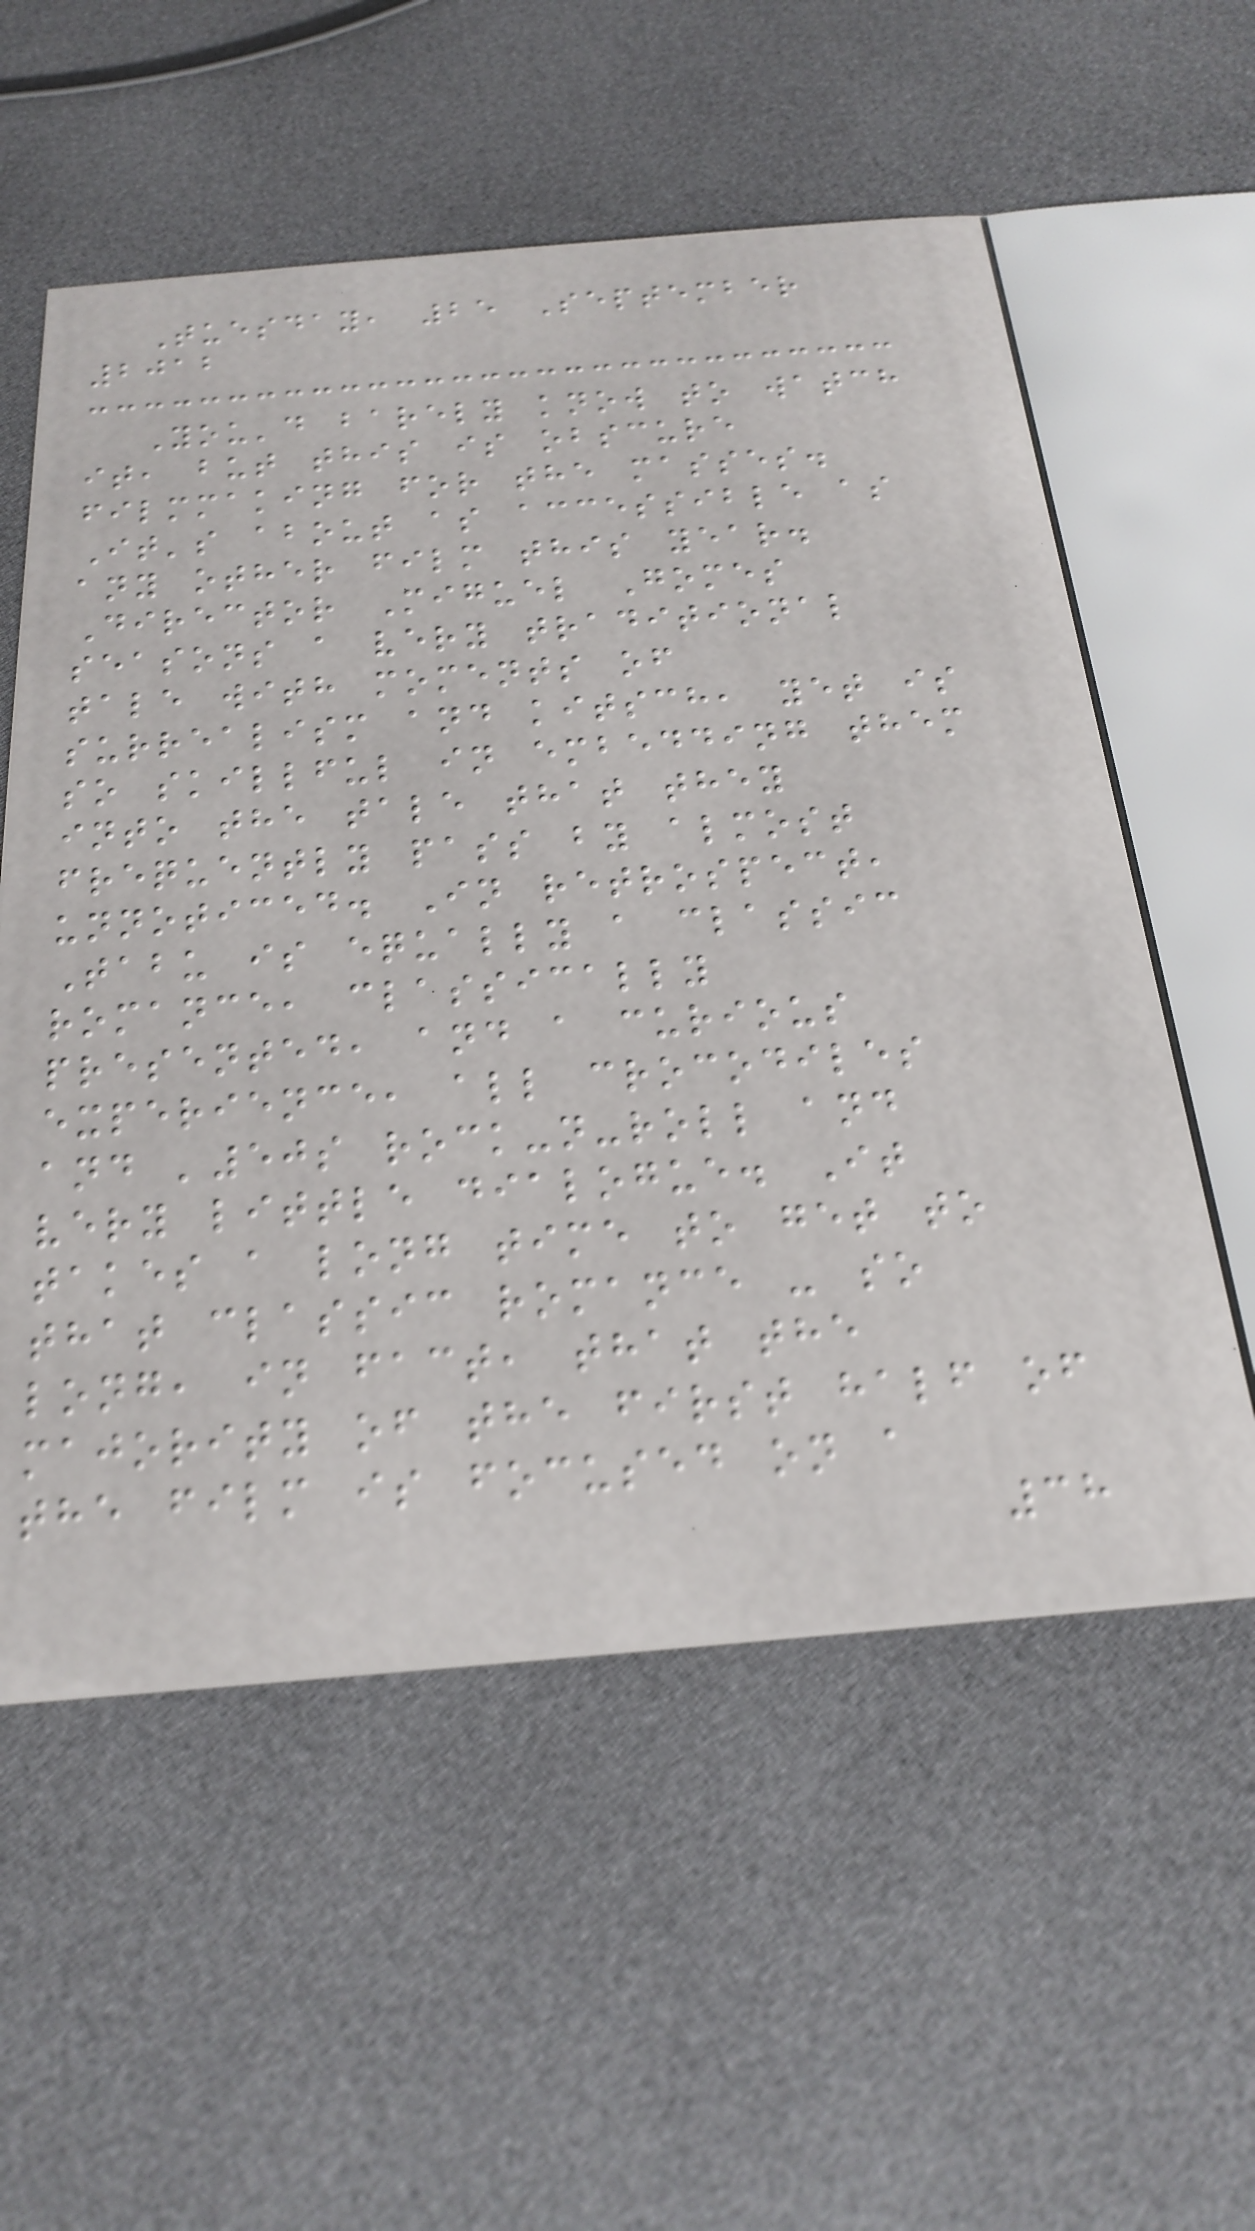Tuesday, 25 September
2012
You'd barely know to watch
it, but this is obscure
filmmaking for the masses.
It's about as accessible as
any other film this year.
Director Miguel Gomes
seasons a very traditional
tale with moments of
surrealism and kitsch, yet is
so skillful in embedding them
into the tale that they
frequently pass by almost
unnoticed. In retrospect,
Tabu is equally a classic
romance, classically
presented, and a curious
experience, all crocodiles
and '50s rock-n-roll and
very little dialogue. It
takes a long time to get to
that classic romance - so
long, in fact, that the
majority of the first half of
the film is focused on a
38
